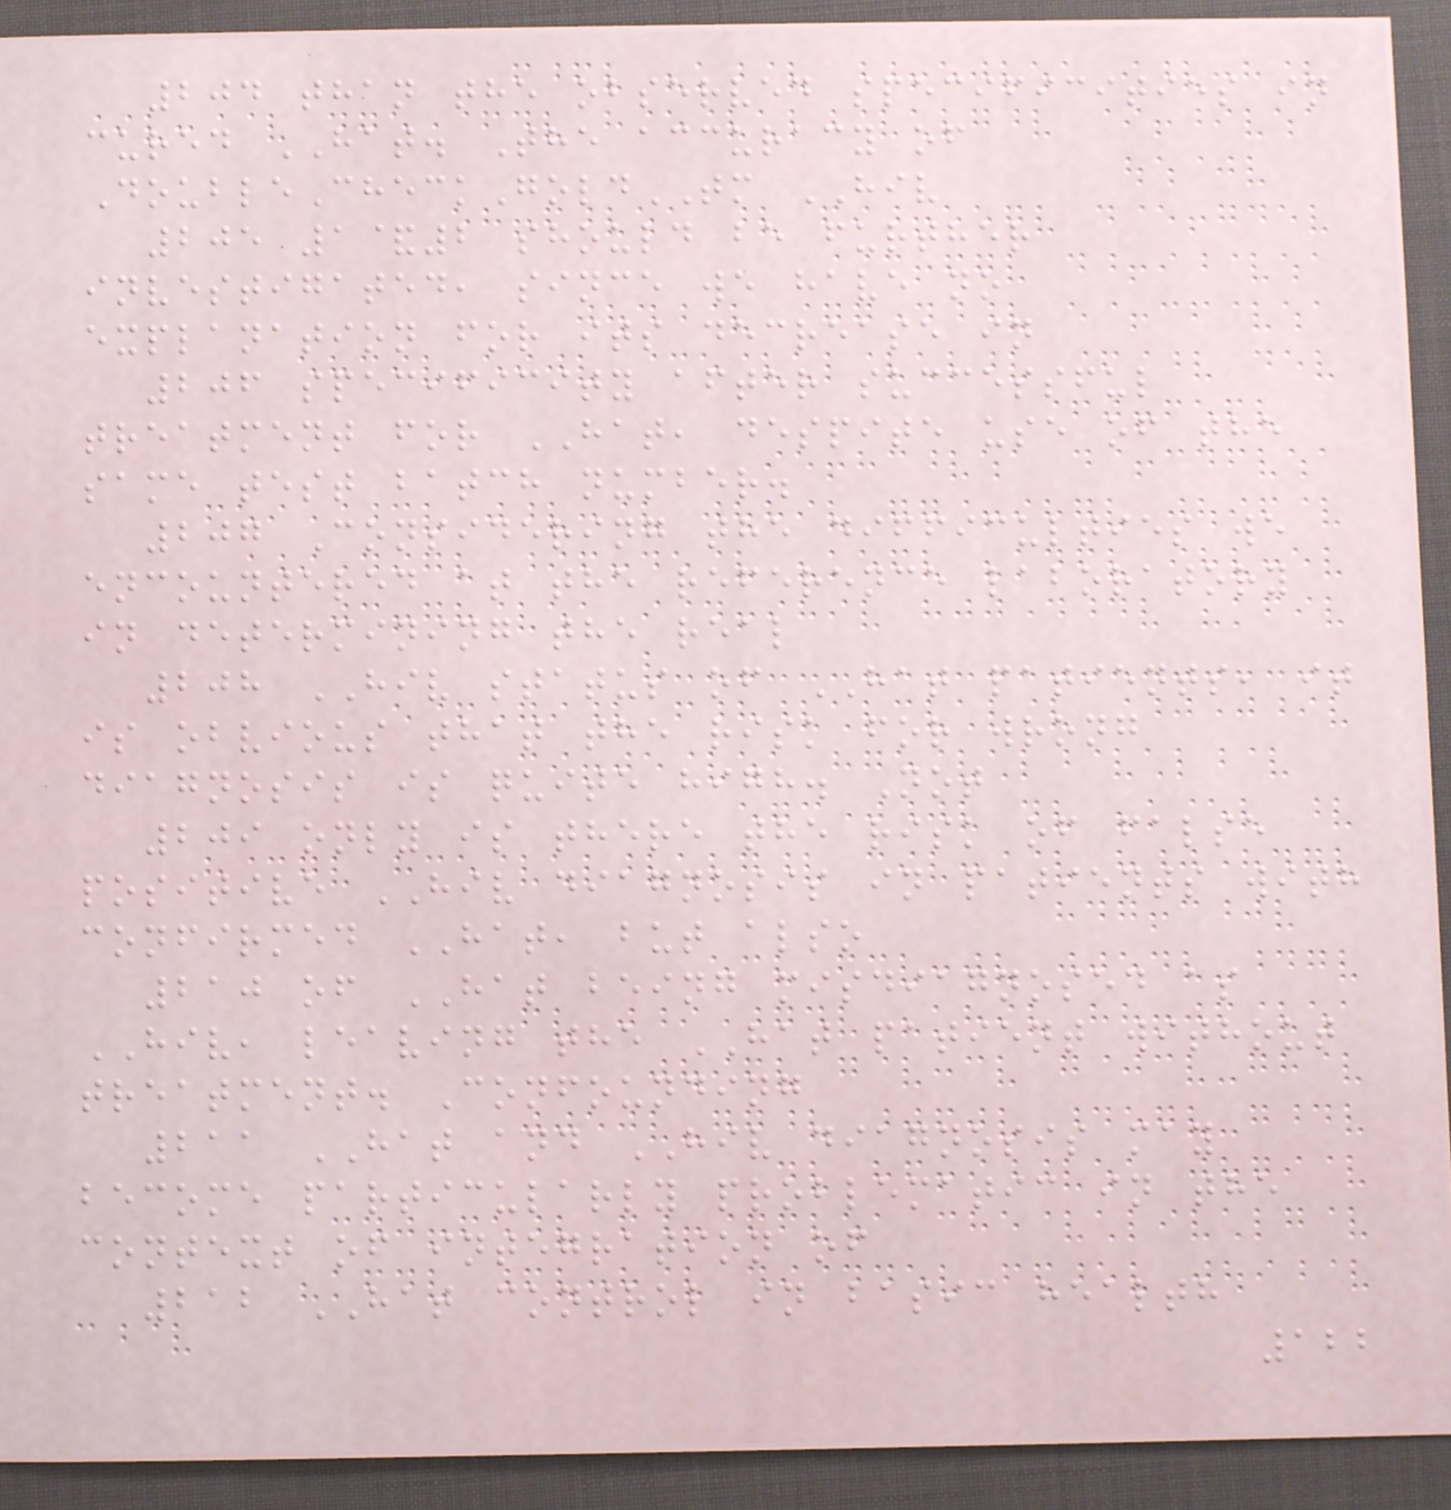204 than the observed specificities in
cured HAT. The accuracy of
DoubleCheckGoldTM HIV
205 1&2 should be further
investigated, since we have no
explanation for its decrease in
206 specificity after successful
treatment for HAT, despite use of the
same test batch number.
207 Considering the difficulties we
encountered at the reference laboratory
in determining the real
208 HIV status of HAT patients, it
is obvious that the risk for wrong
diagnosis is quite high. Not
209 only is there the risk of false
positive HIV diagnosis in patients with
confirmed HAT, but also
210 of HAT being misdiagnosed as
HIV, leaving the HAT patient without
treatment. Confounding
211 HAT and HIV diagnosis may
become particularly problematic in the
context of integration of
212 HAT control in basic health
122
